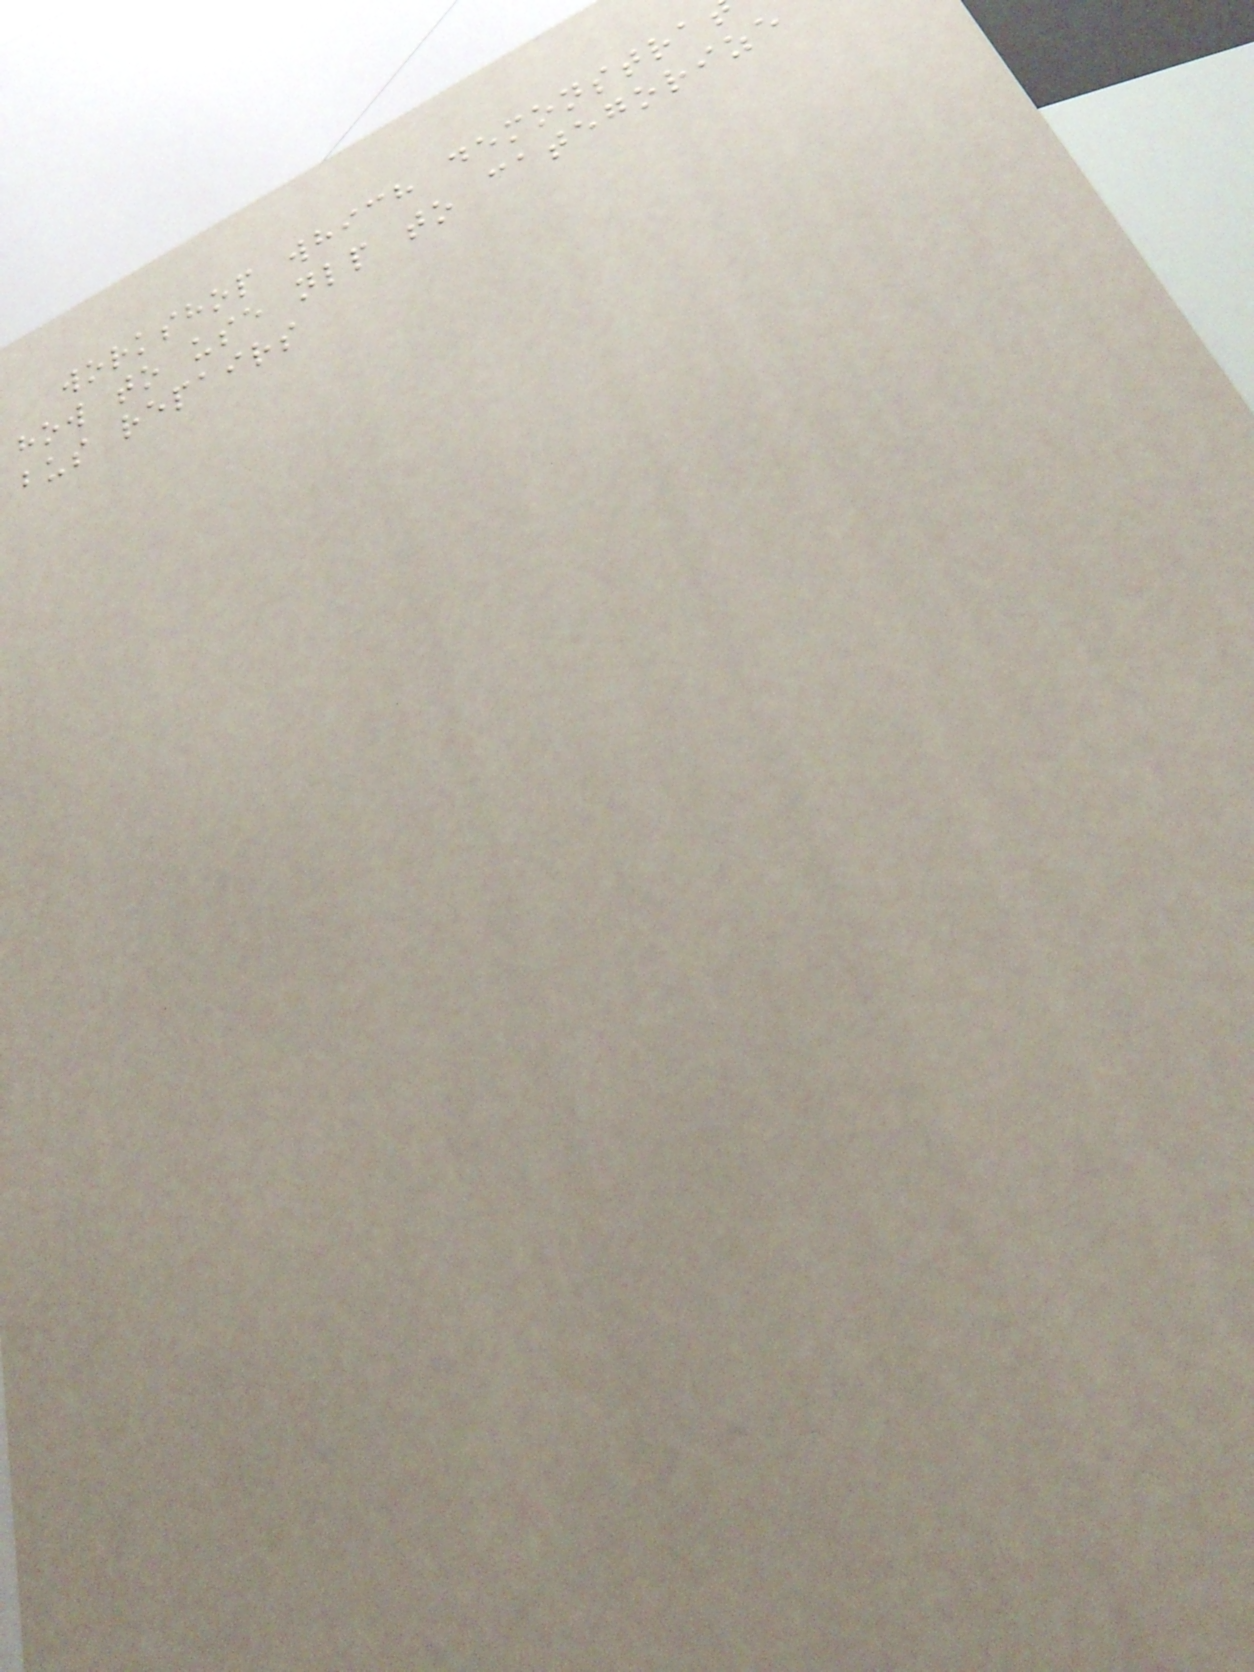workshop which demonstra
how to use nlp to categorize
bus repairs
